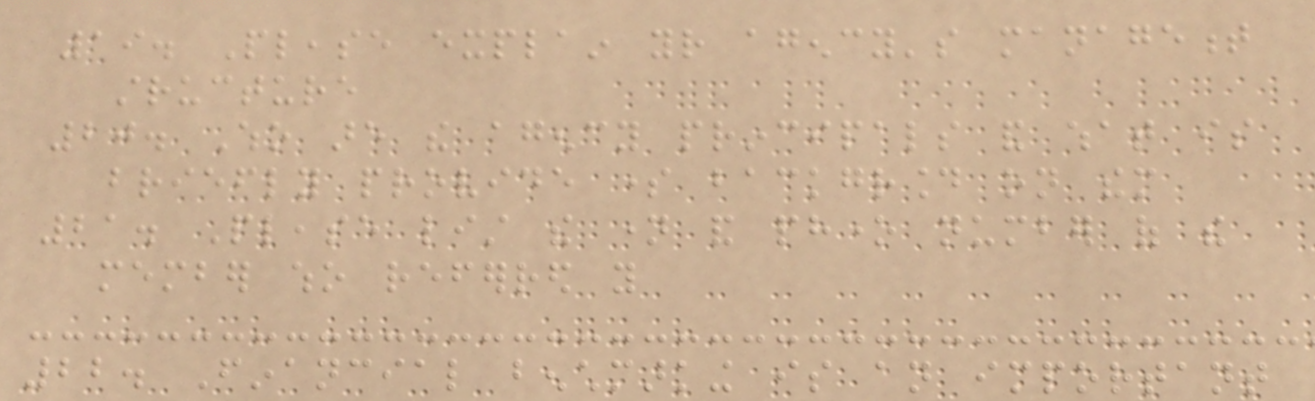19. Please explain your agency's management
structure
20. Who are the agency principals and what is
briefly provide some background on them
21. Please list the name and phone number of the
member who referred you
22. Financial benchmarking is an important
